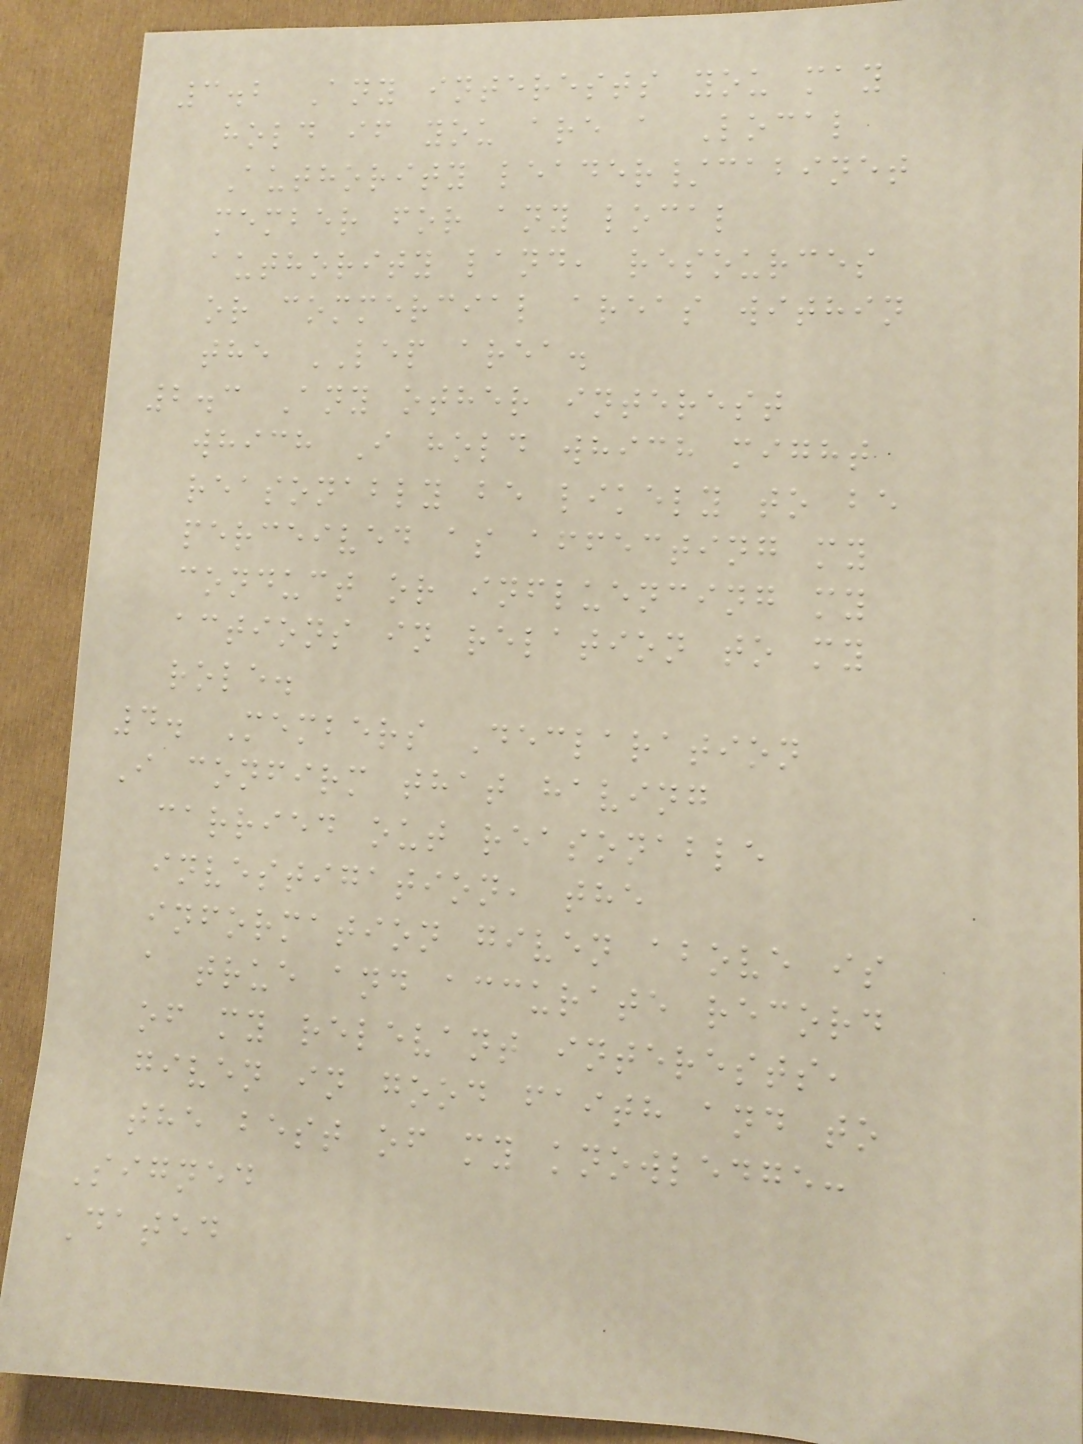3.2 Any interests you may
hold if you are a Local
Authority leader/cabinet
member for any local
authority land, resources
or commercial areas within
the LEP area.
2.3 Any other interest
which I hold which might
reasonably be likely to be
perceived as affecting my
conduct or influencing my
actions in relation to my
role.
4. Members Declaration
I confirm that having
carried out reasonable
investigation, the
information given above is
a true and accurate record
of my relevant interests,
given in good faith and to
the best of my knowledge:
Signed
Dated
